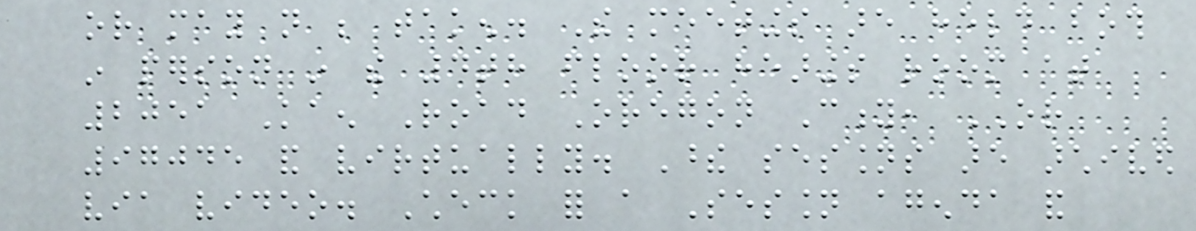or may not be taken. The meetings are held both
in person in the 4th floor hearings room at
2051 Kaen Road Oregon City, OR
97045 and virtually. These sessions are archived
via video. Check for a Session agenda and
